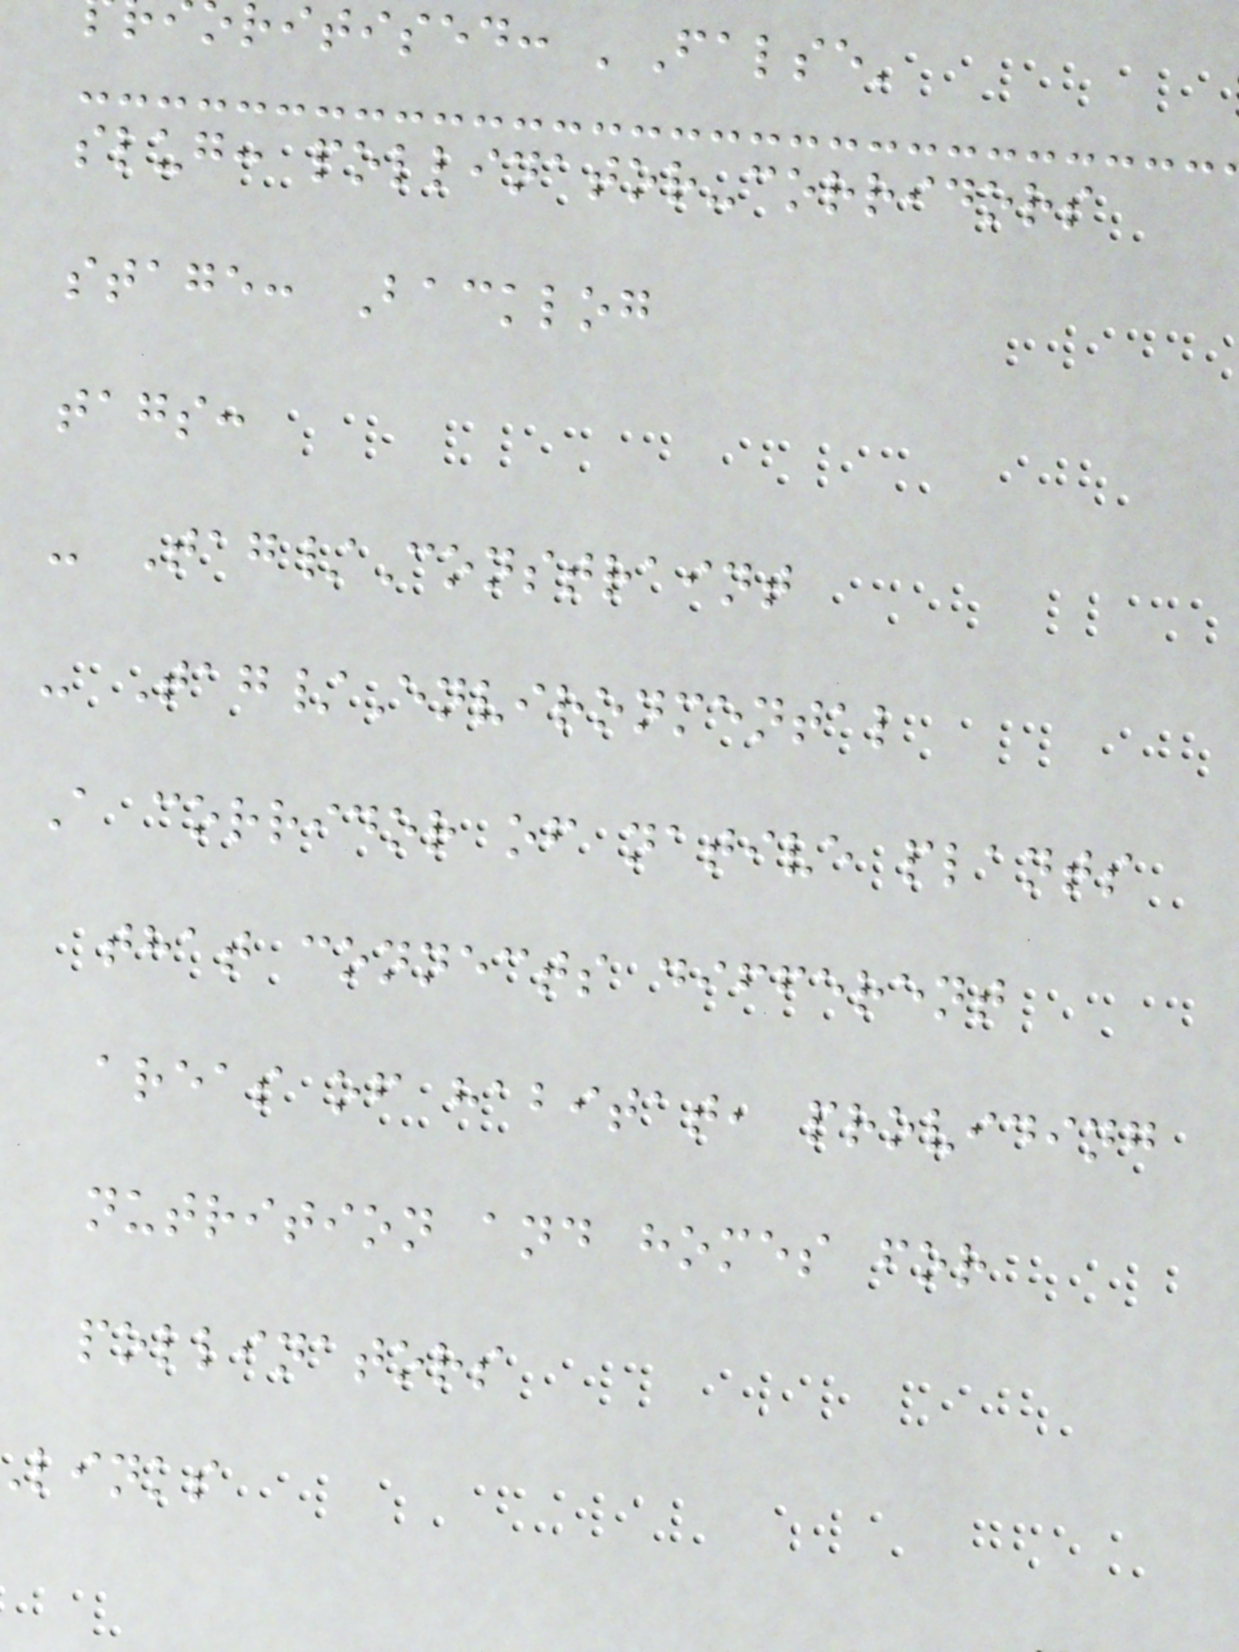ritised: 'False'
slug: pollinator-corridors
stage: Backlog
tags:
- Tag/Constraint
- Tag/Environmental
A corridor of native plants
that connects different
areas of habitat, providing
nutrition and homes for
pollinators
links
